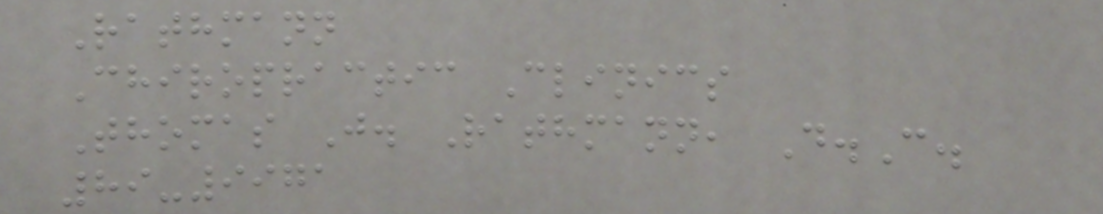Rathmann
Chiropractic Clinics
Thomas J. Rathmann, D.C.
89-9971
